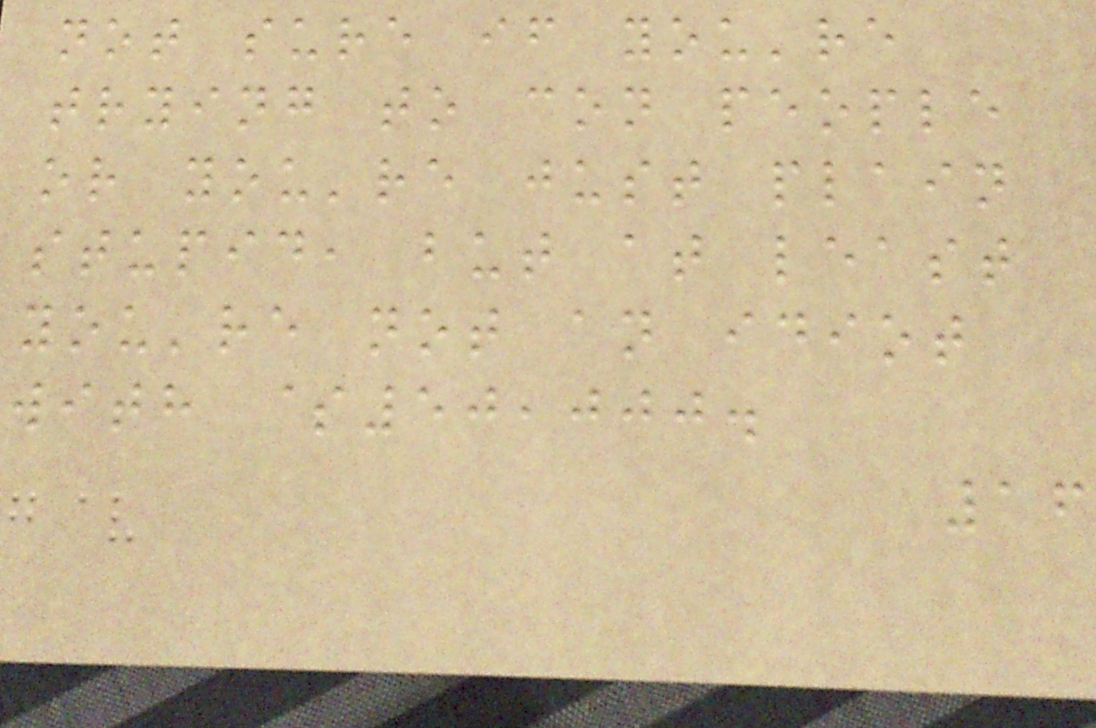not sure if you're
trying to con people
or you're just plain
stupid, but at least
you're not an idiot
with $50,000.
16
